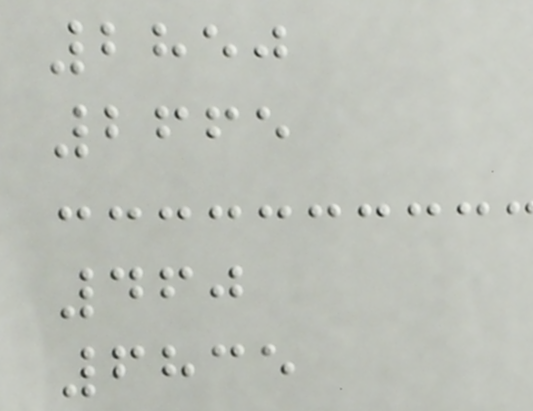2850
2665
460
6835
